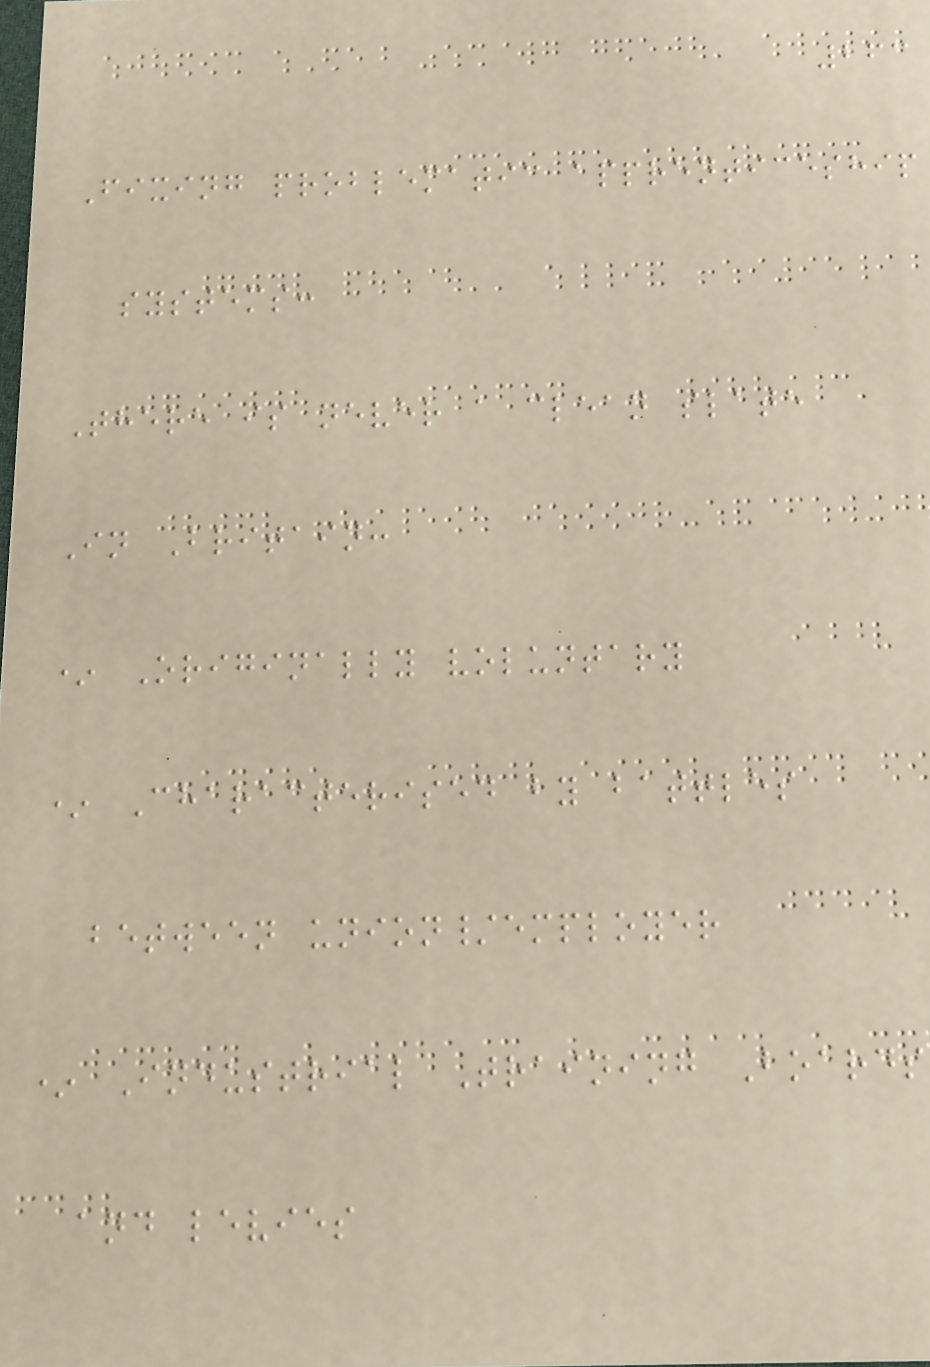263
Fixing problematic apprenticeship
systems:
There is never a clean slate
In Britain:
* Originally voluntary
* Characterised by battles
between union/employer
* Industrial Training Boards
and levies
